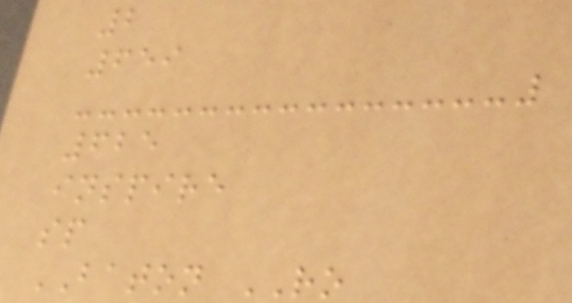2
659
625
inspire
sp
BATON RO
